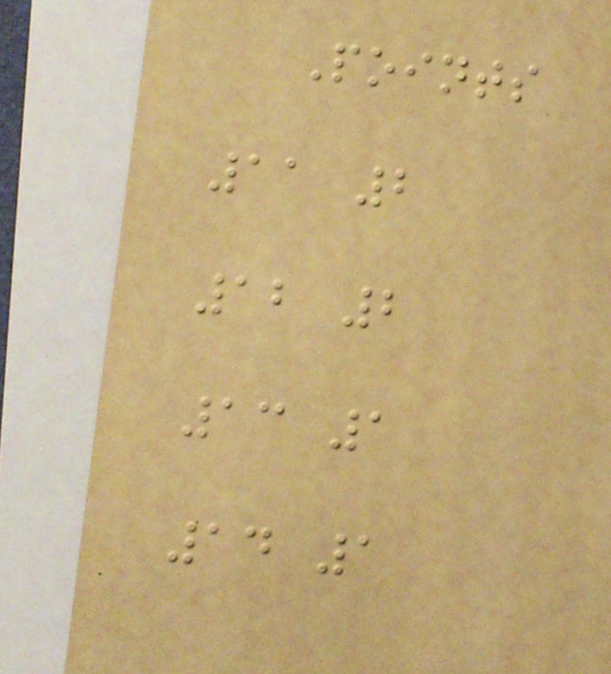Points
11 2
12 2
13 1
14 1
